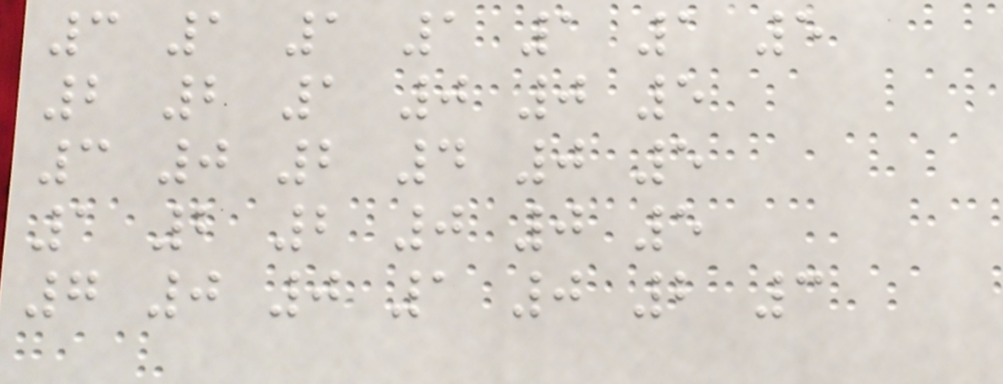3 1 1 1 1 1 5
2 2 1 0 0 5
3 0 2 4 0 5
1 2 2 0 0 5
7 0 0 1 0 2 3
